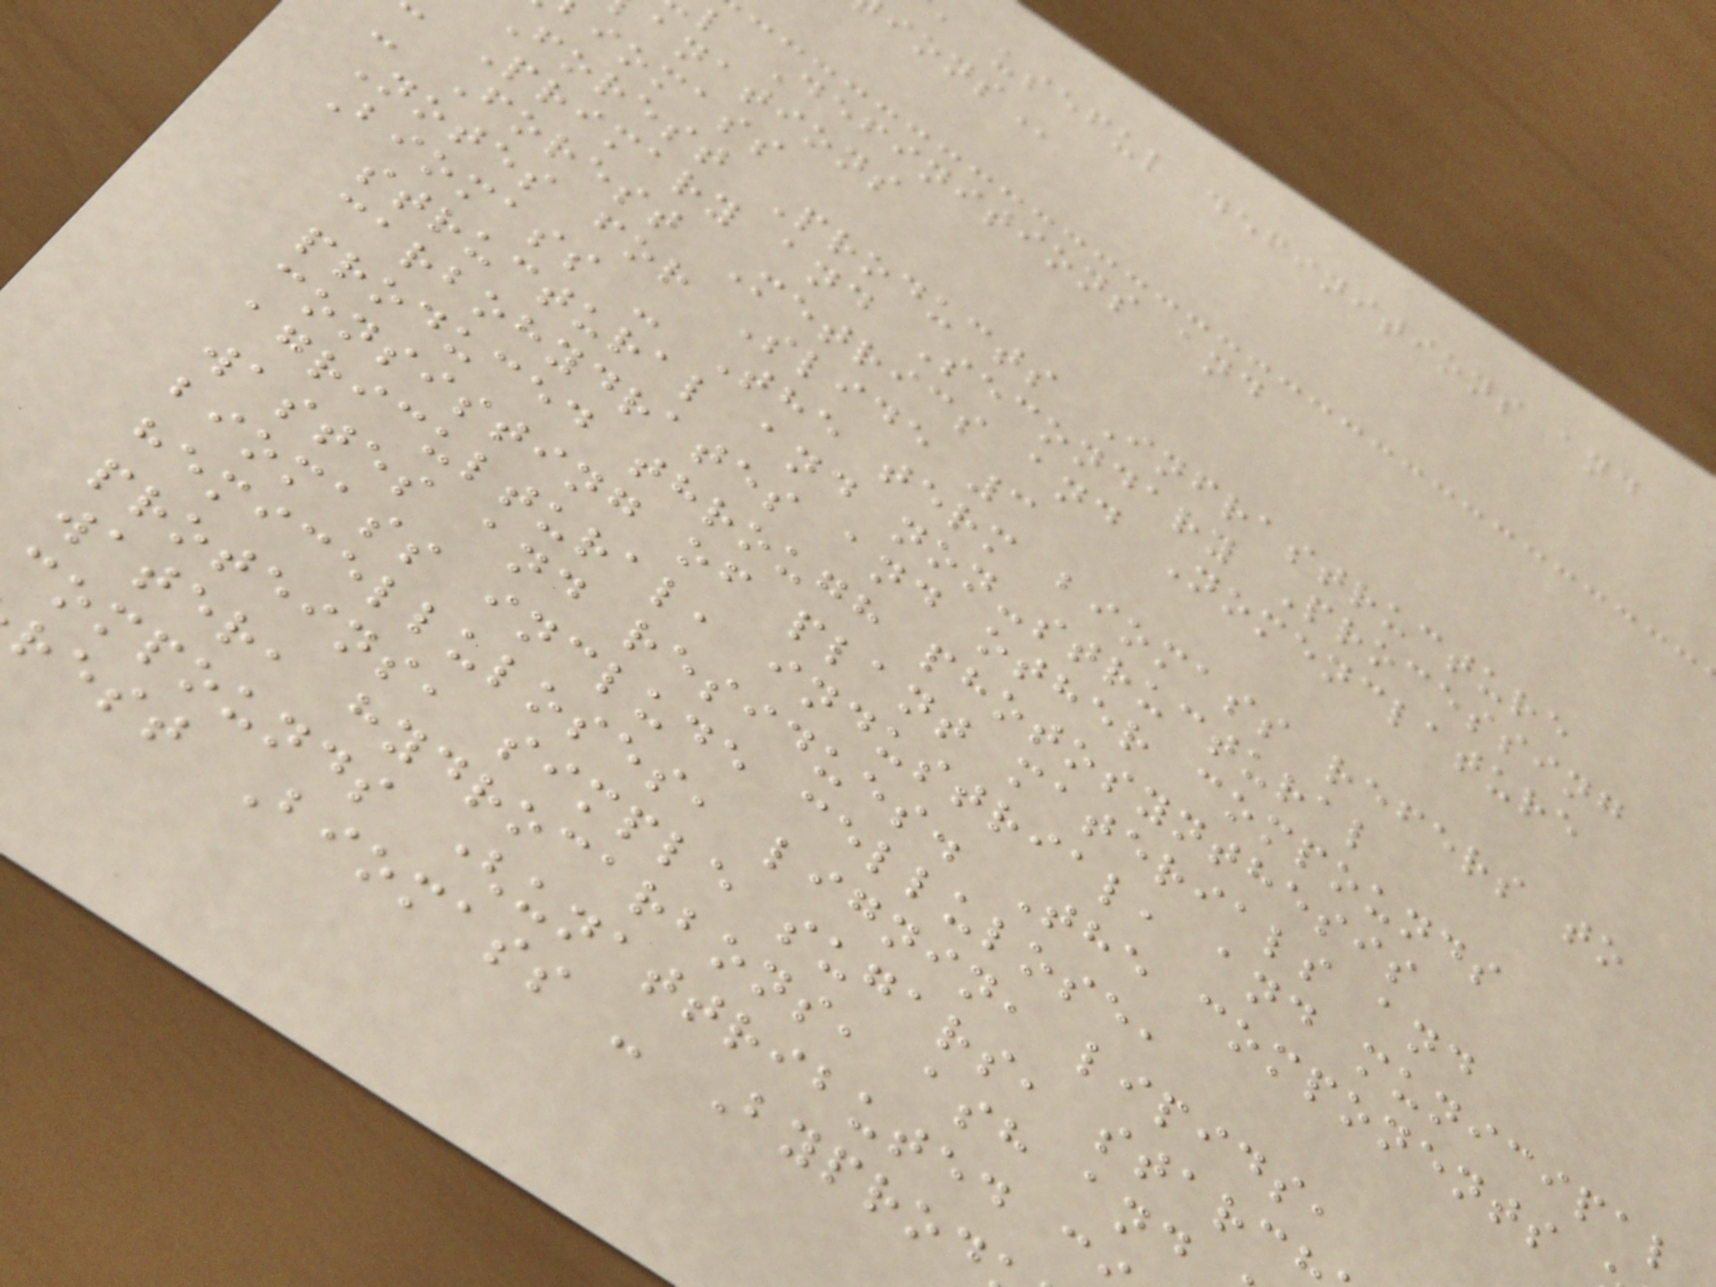, useful definitions and
l Definitions and
anations
iomass
Forest Products Infrastructure
Primary and Secondary Processing
- Forest Metrics and Nomenclature
Notes for Slide 3
Biomass - The term biomass refers to
structural and non-structural
carbohydrates and other compounds
produced through photosynthesis
consisting of plant materials and
agricultural, industrial, and municipal
wastes and residues. The components
biomass include cellulose,
hemicelluloses, lignin, lipids,
proteins, simple sugars, starc
water, hydrocarbons, ash and
compounds (unattributed c
rest Biomass - Byprod
